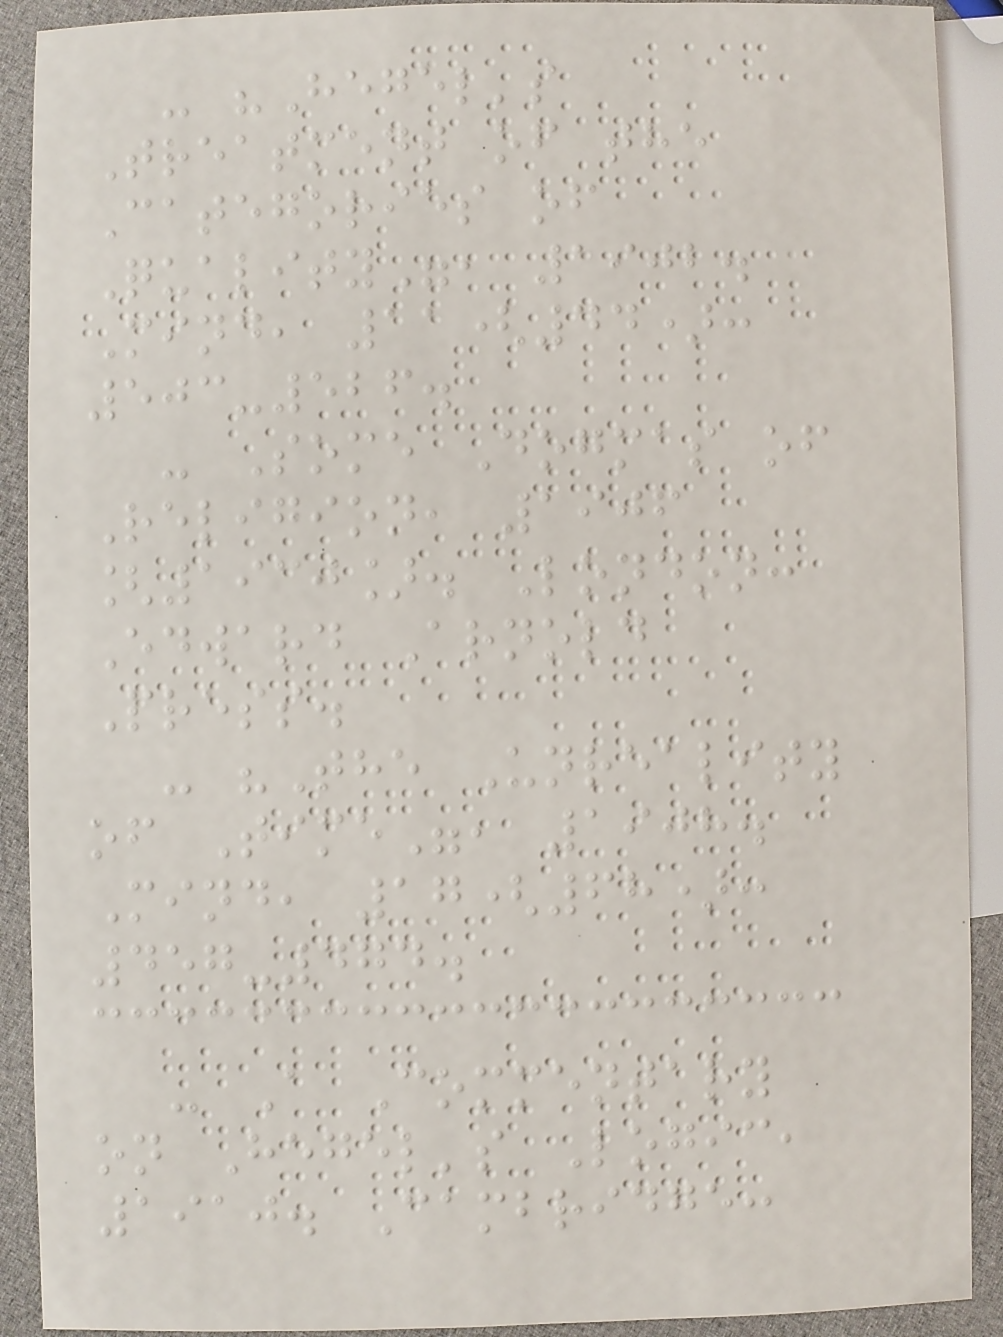- "Hegel's
Treatment of the
Categories of
Quality", 1902.
Mind, 11(44):
503-526.
- Some Dogmas of
Religion, 1906
[1930]. London:
Edward Arnold
Press.
- "The Unreality
of Time", 1908.
Mind, 17(68):
457-474.
- A Commentary
on Hegel's Logic,
1910. Cambridge:
